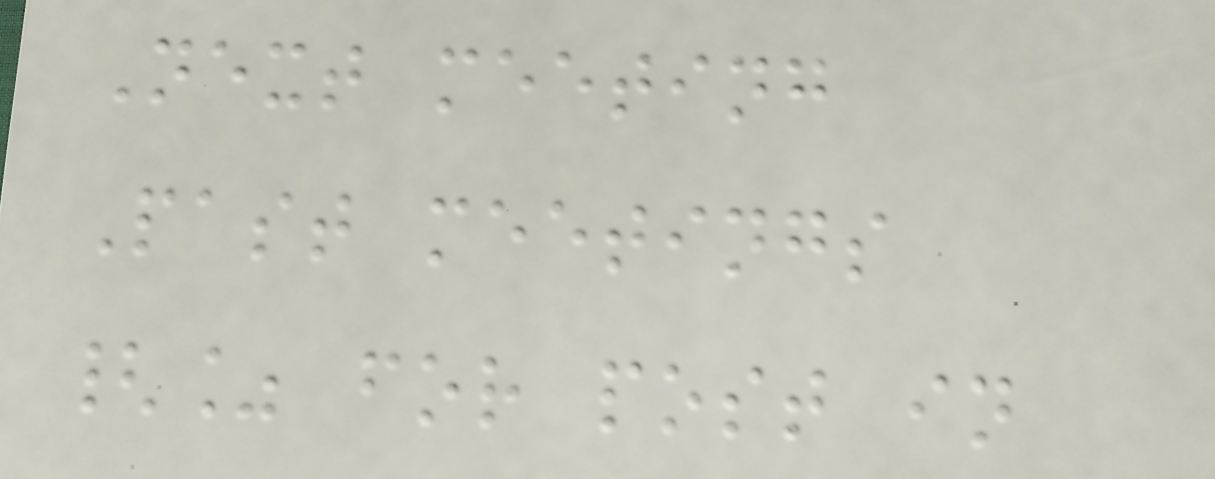Next meeting
Past meetings
{% for post in
